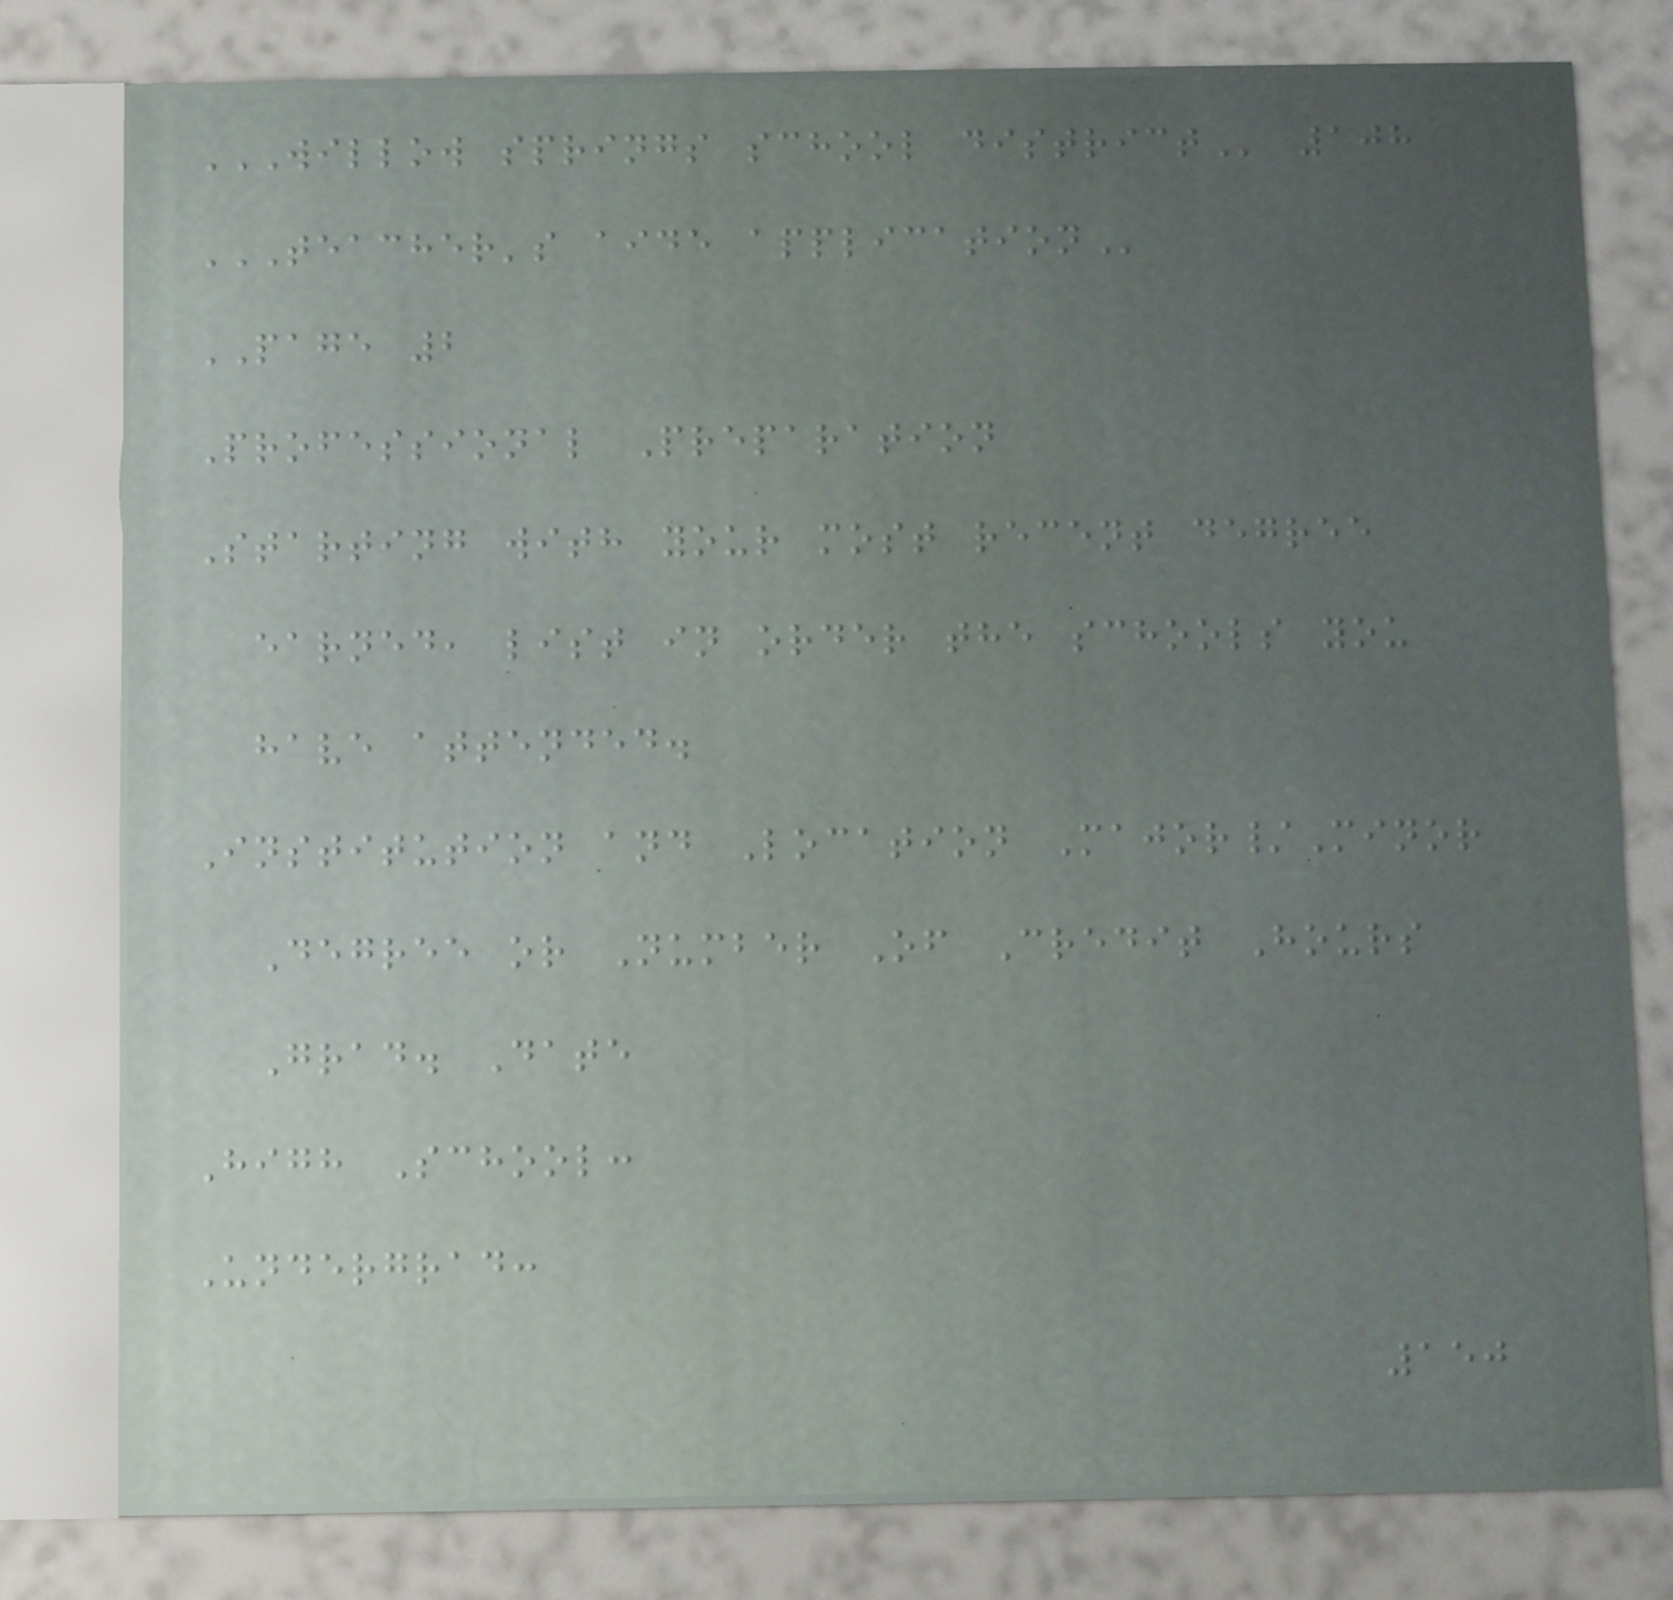WILLOW SPRINGS SCHOOL DISTRICT 108
TEACHER'S AIDE APPLICATION
PAGE 2
Professional Preparation
Starting with your most recent degree
earned, list in order the schools you
have attended.
Institution and Location Major/Minor
Degree or Number Of Credit Hours
Grad. Date
High School:
Undergrad:
150
